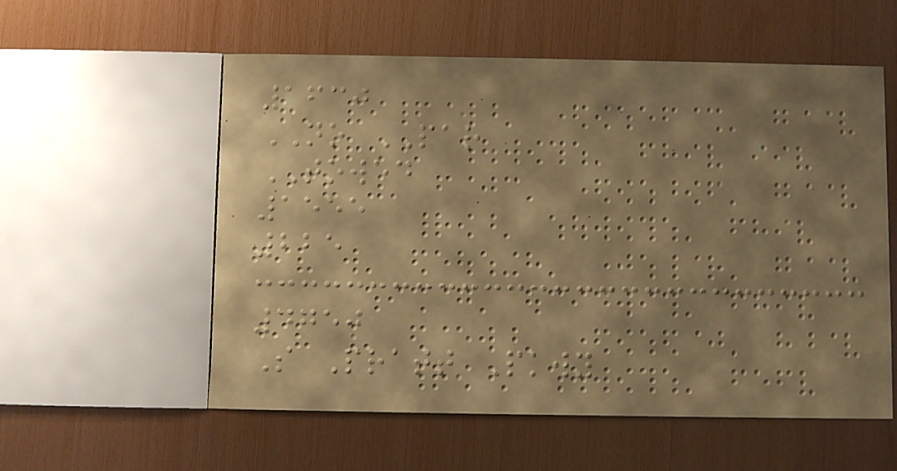1630
NO PAR
TOWED
1555
225
4750
S Pratt Pkwy
